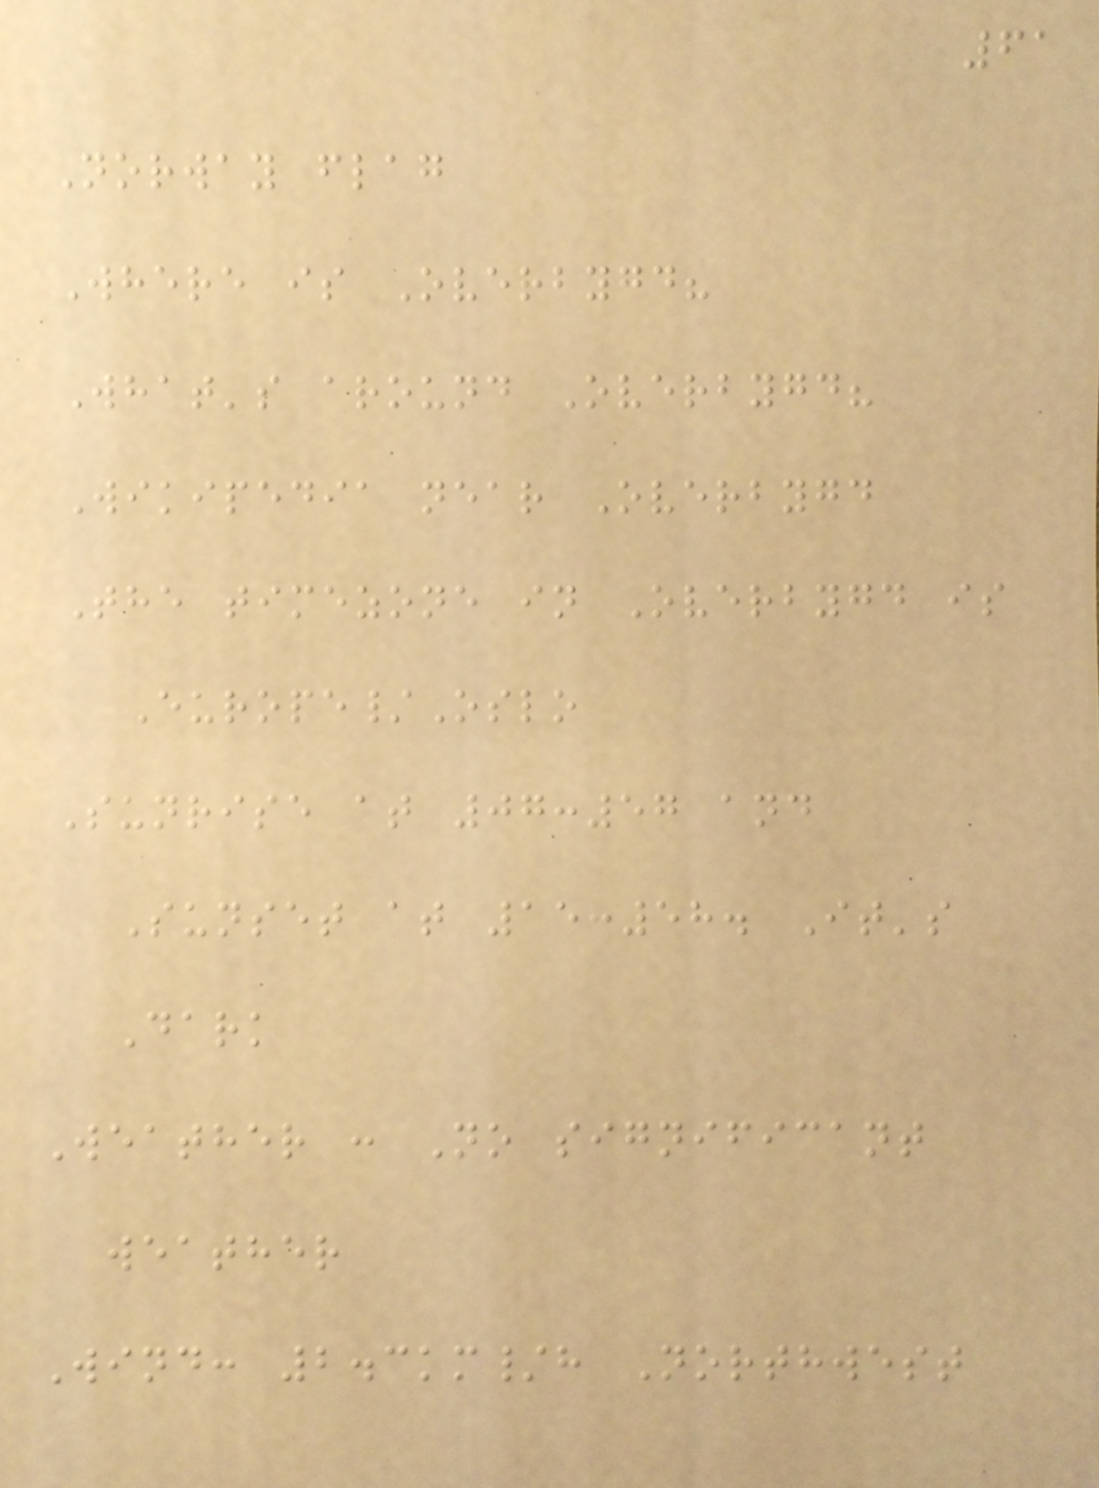61
Norway flag
Where is Overbygd?
What's around Overbygd?
Wikipedia near Overbygd
The timezone in Overbygd is
Europe/Oslo
Sunrise at 07:57 and
Sunset at 15:58. It's
Dark
Weather : No significant
weather
Wind: 2.3km/h Northwest
